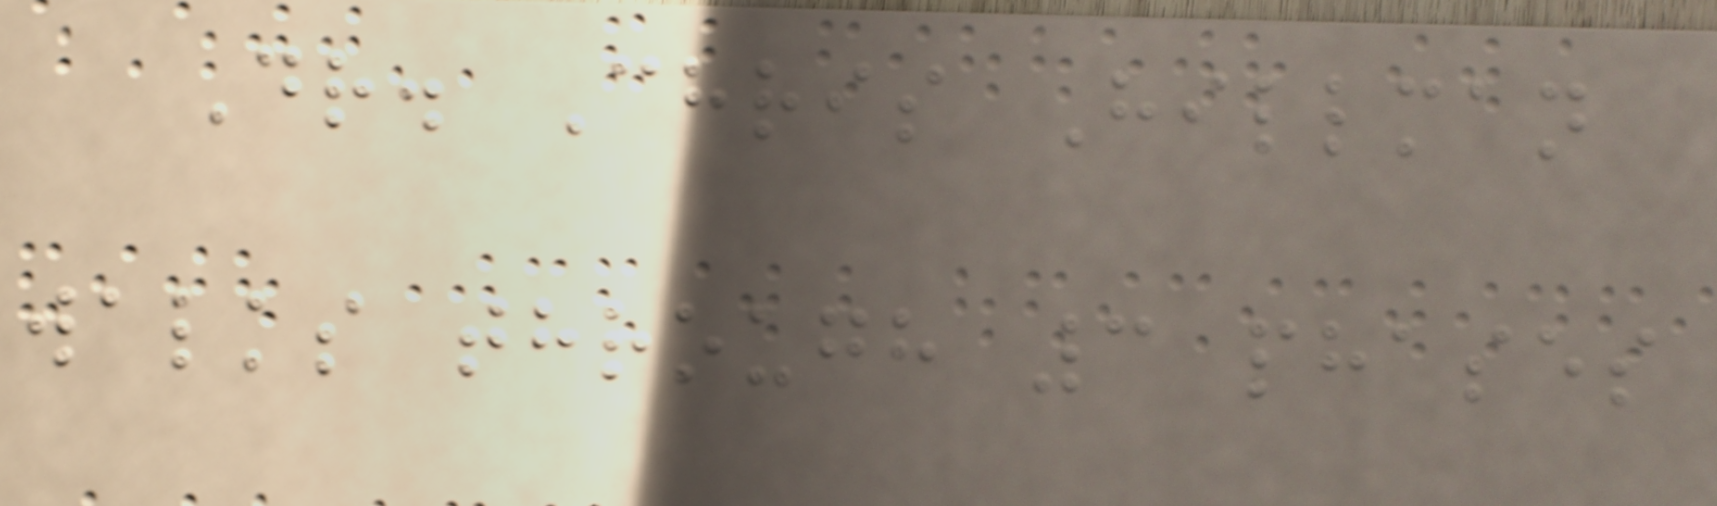Dr. Chris Hillman
walks through 3 phases
